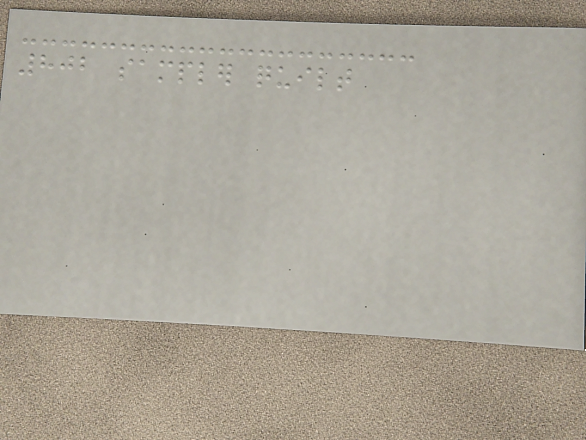802 sampler quilt
